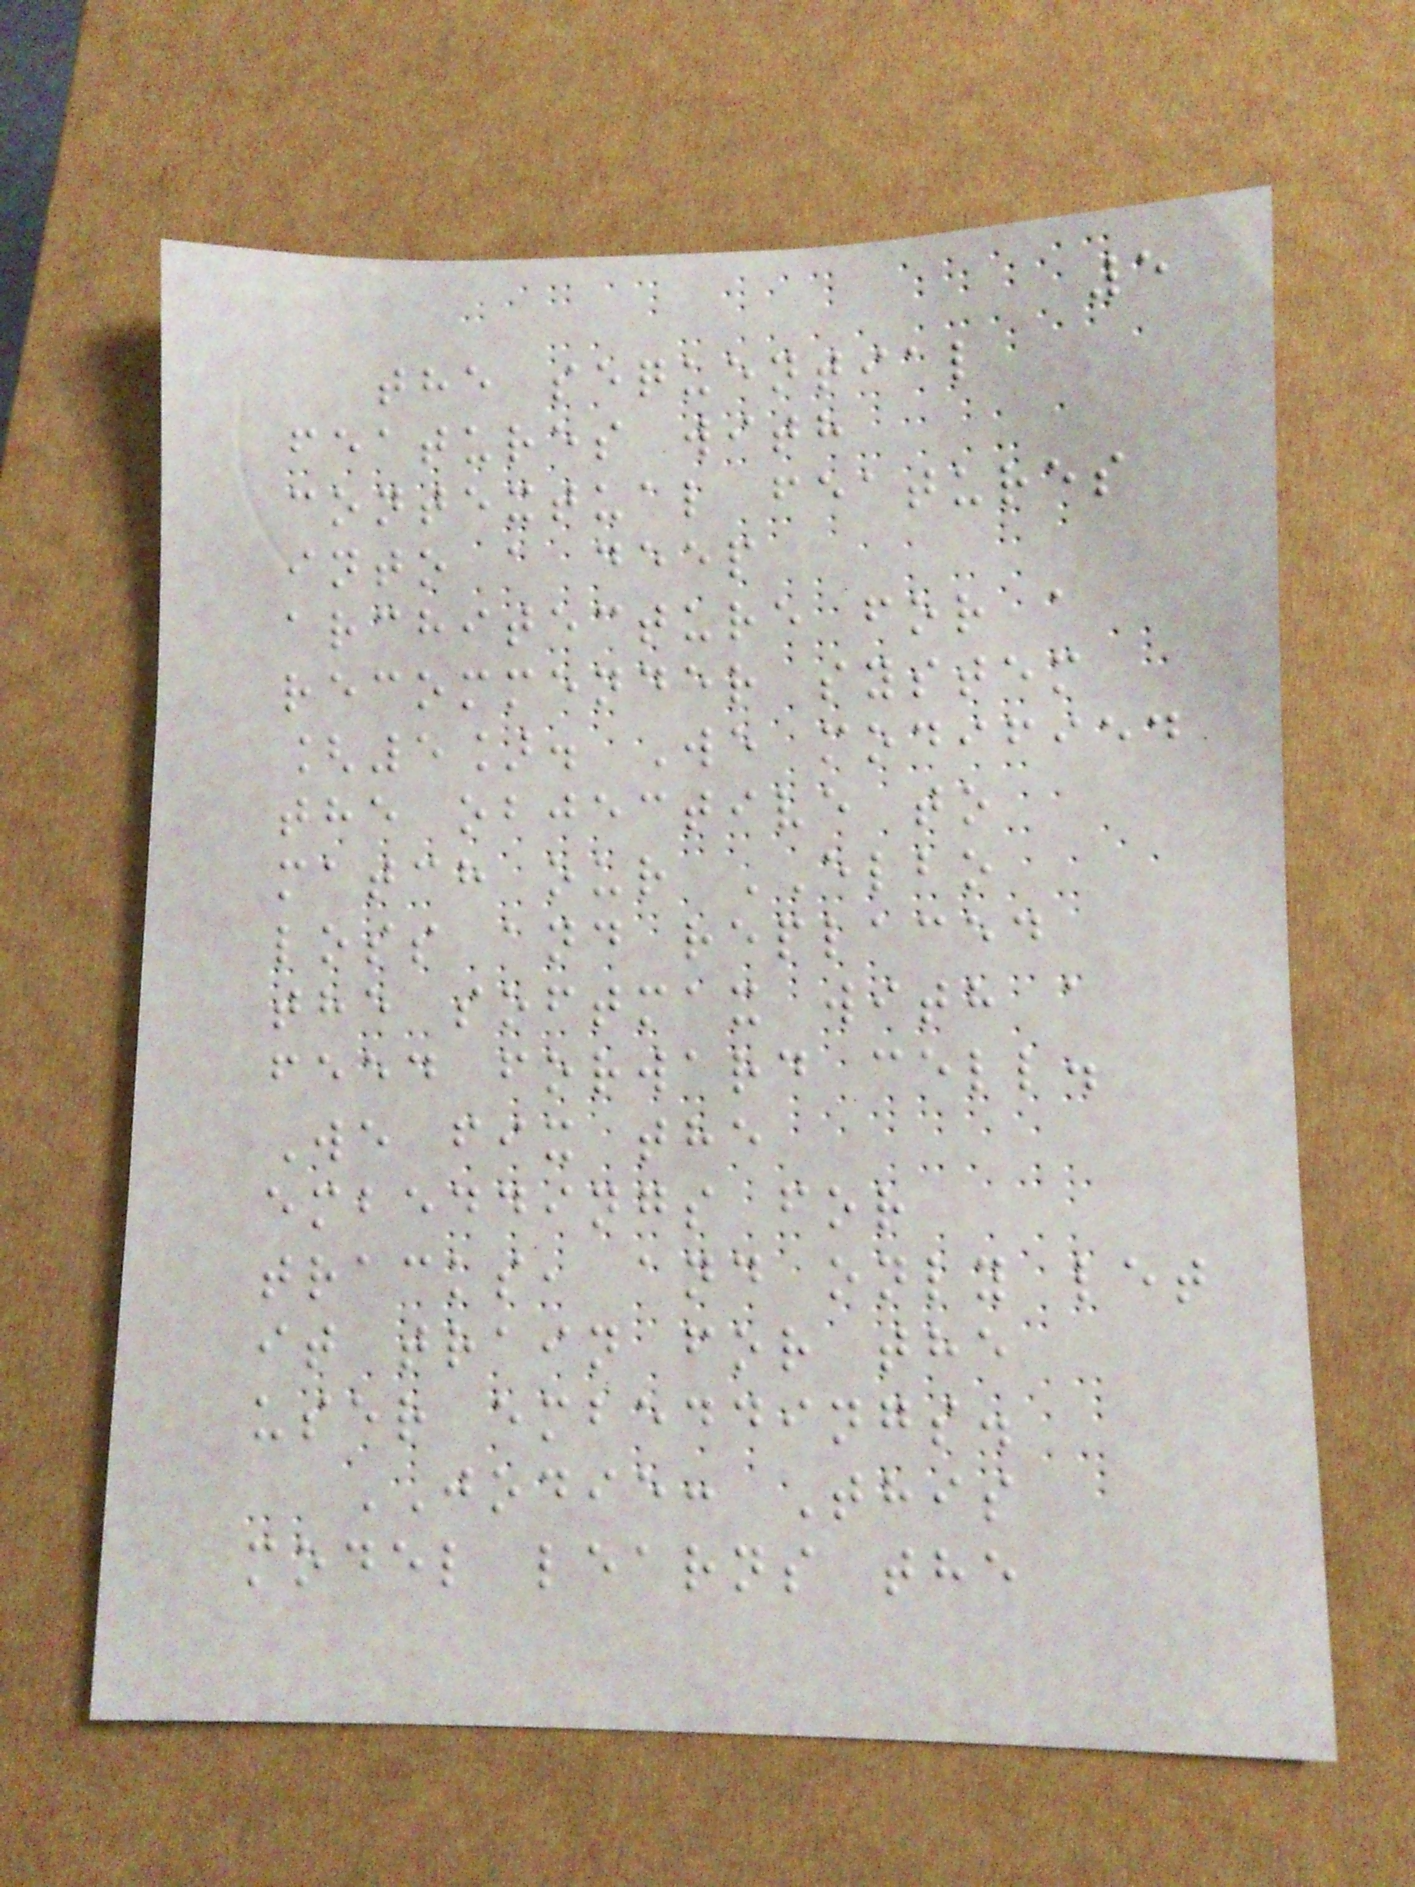5
the sequential
features with
contextual features
into a deep
architecture for a
recommender system
[5]. We modified
the objective to
match our ELBO
loss and replaced
the softmax with a
feed forward cell.
We fix the
embeddings for
tracks, and only let
it train for the
user embeddings.
JODIE: This
model learns the
